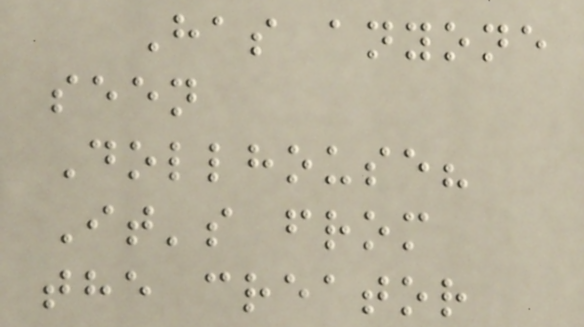Has anyone
seen
Dollhouse?
It's from
the creator
